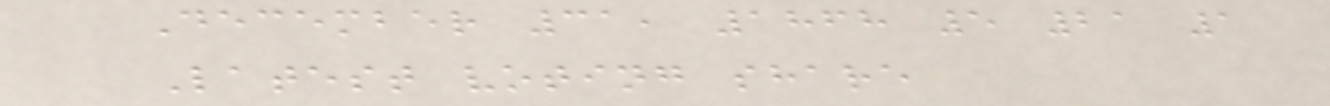December 31, 1868 5 21 1
Latest voting share
